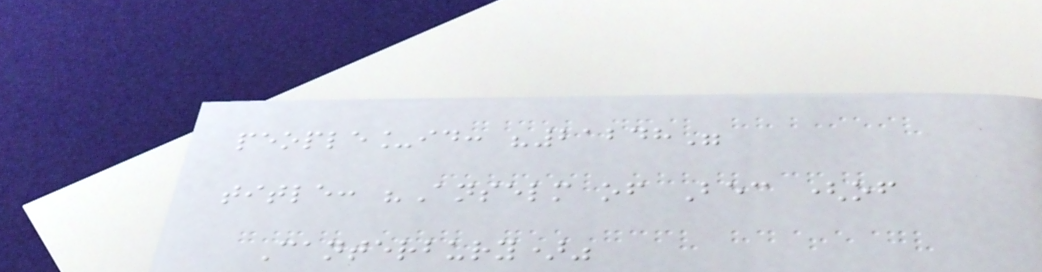people_id: "21248"
title: "Anselm of Bec (of
Canterbury)"
